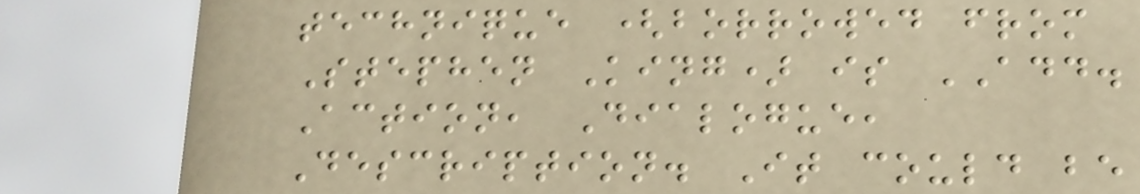technique (borrowed from
Stephen King) is ADD.
Action, Dialogue,
Description. It could be
